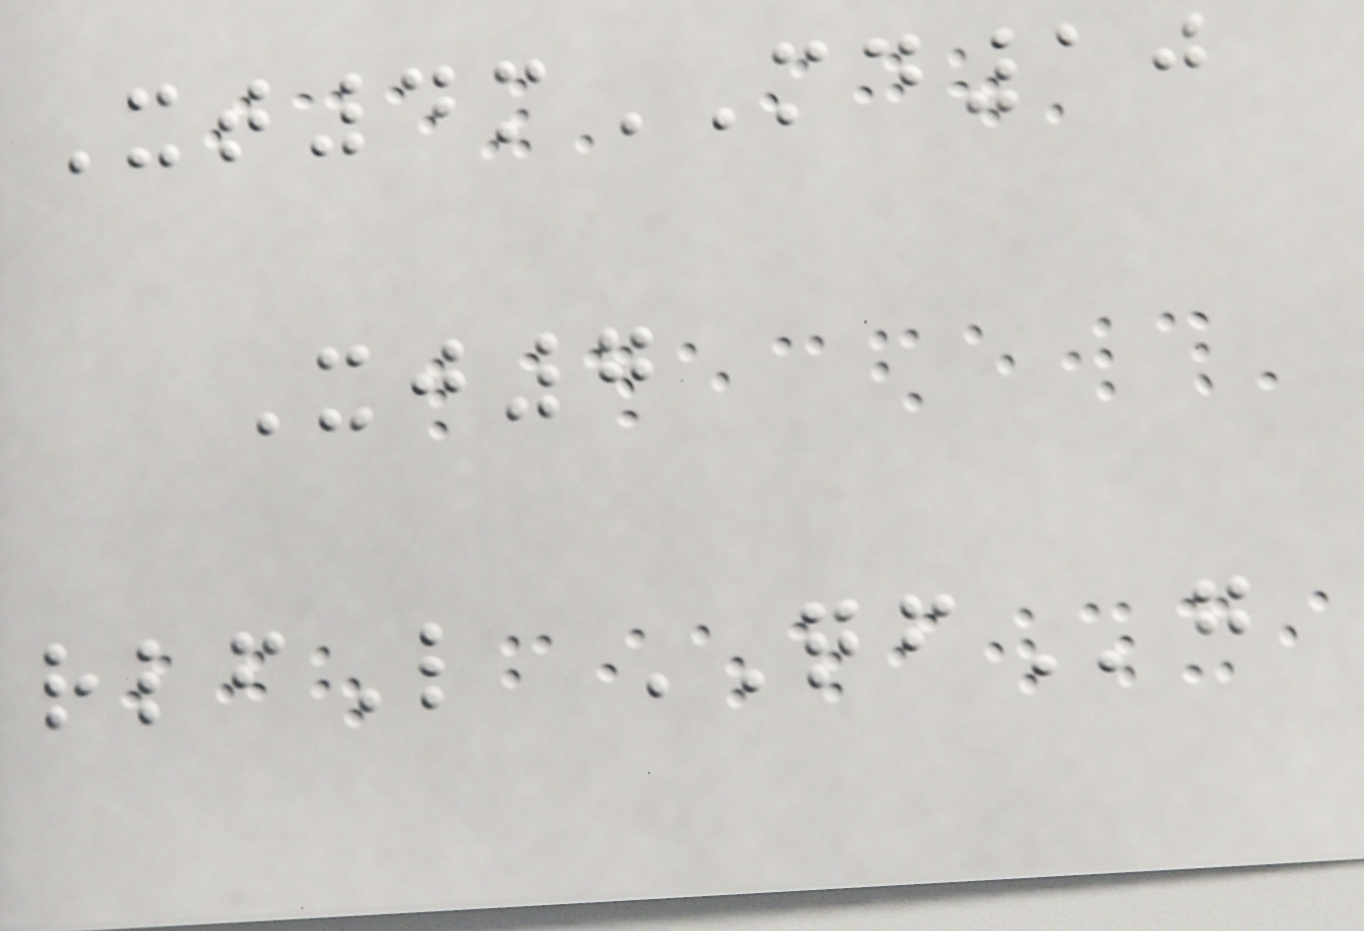Xt4mMD10
Xj7
rlfL QFg
